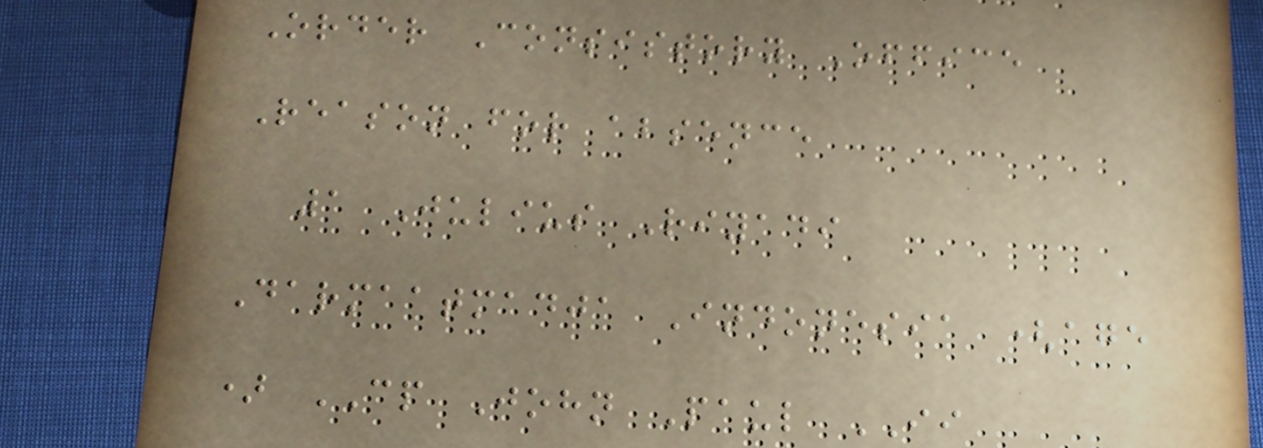Order Consistory Office
Reason for absence
1 Julius Riyadi
Darmaatmadja Indonesia (age
) CP John Paul II
